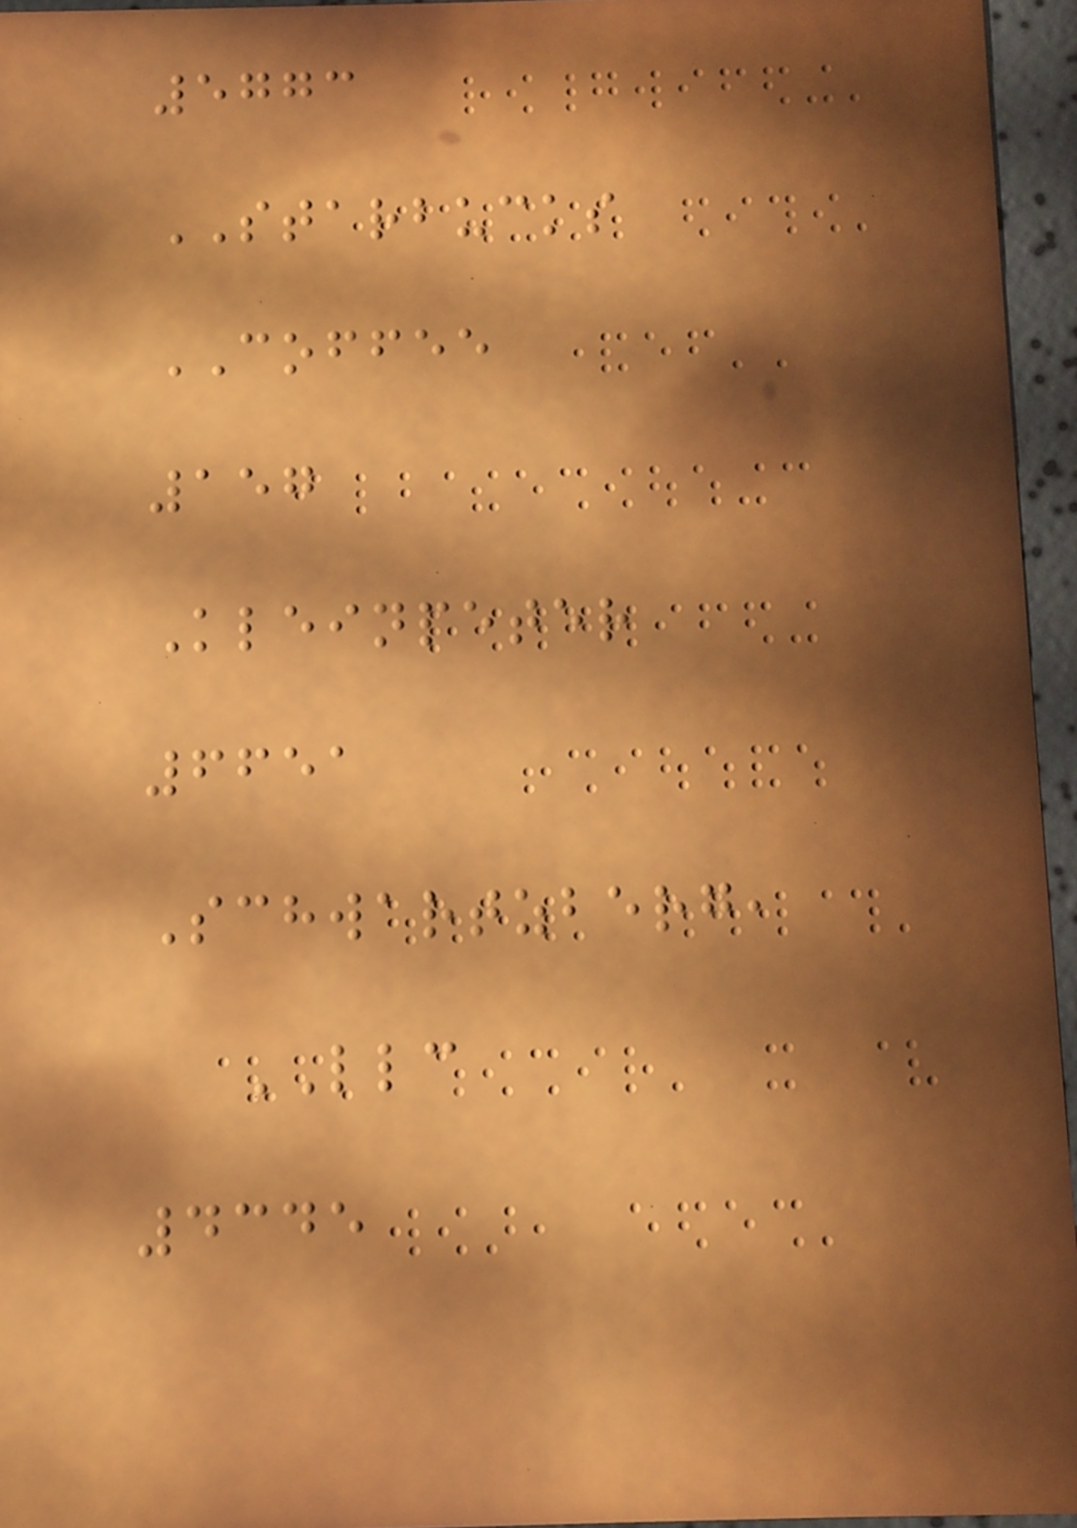5773
STARBUCKS
COFFEE
157
Kleinpeter
6651
Schwartzberg,
LLC
4345
